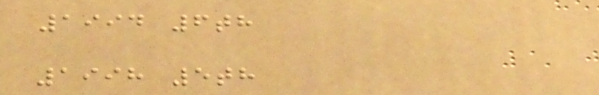1994 6th
1998 5th
